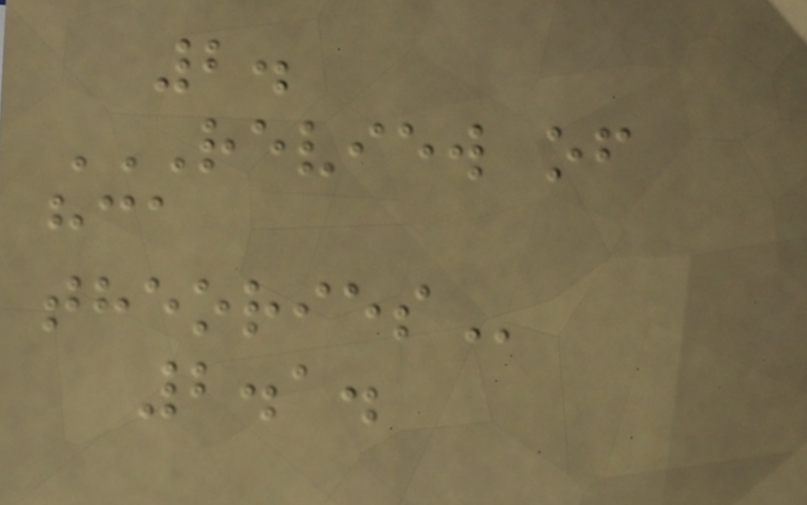2.
REVIEW OF
HCA
THEORIES
2.1.
